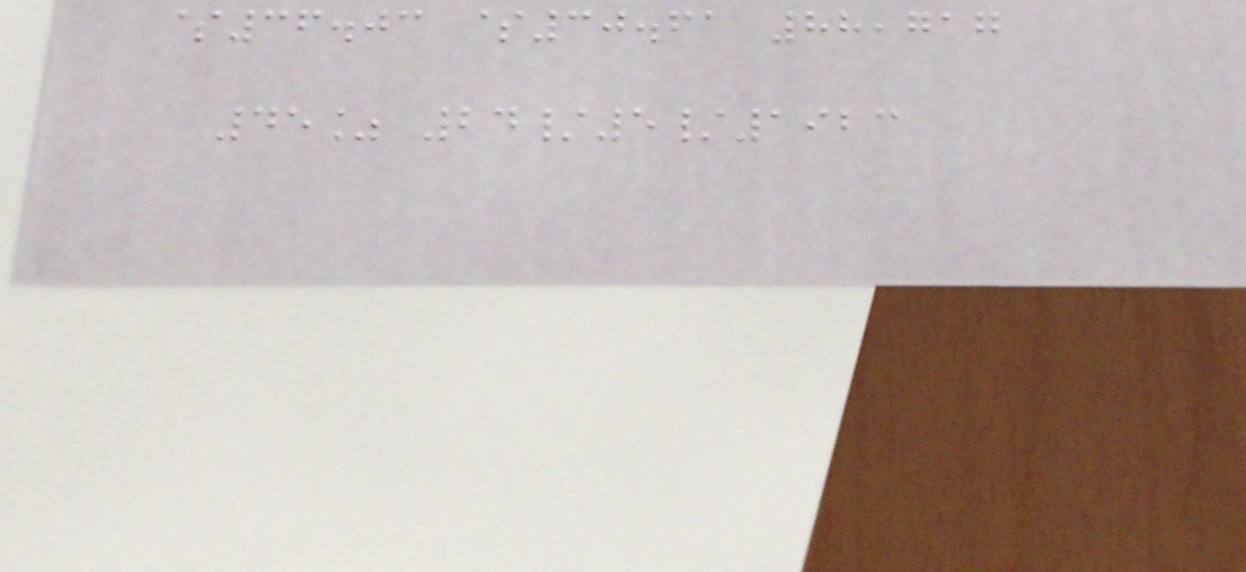$36.03 $30.61 88,717
45% 24/5/1923
